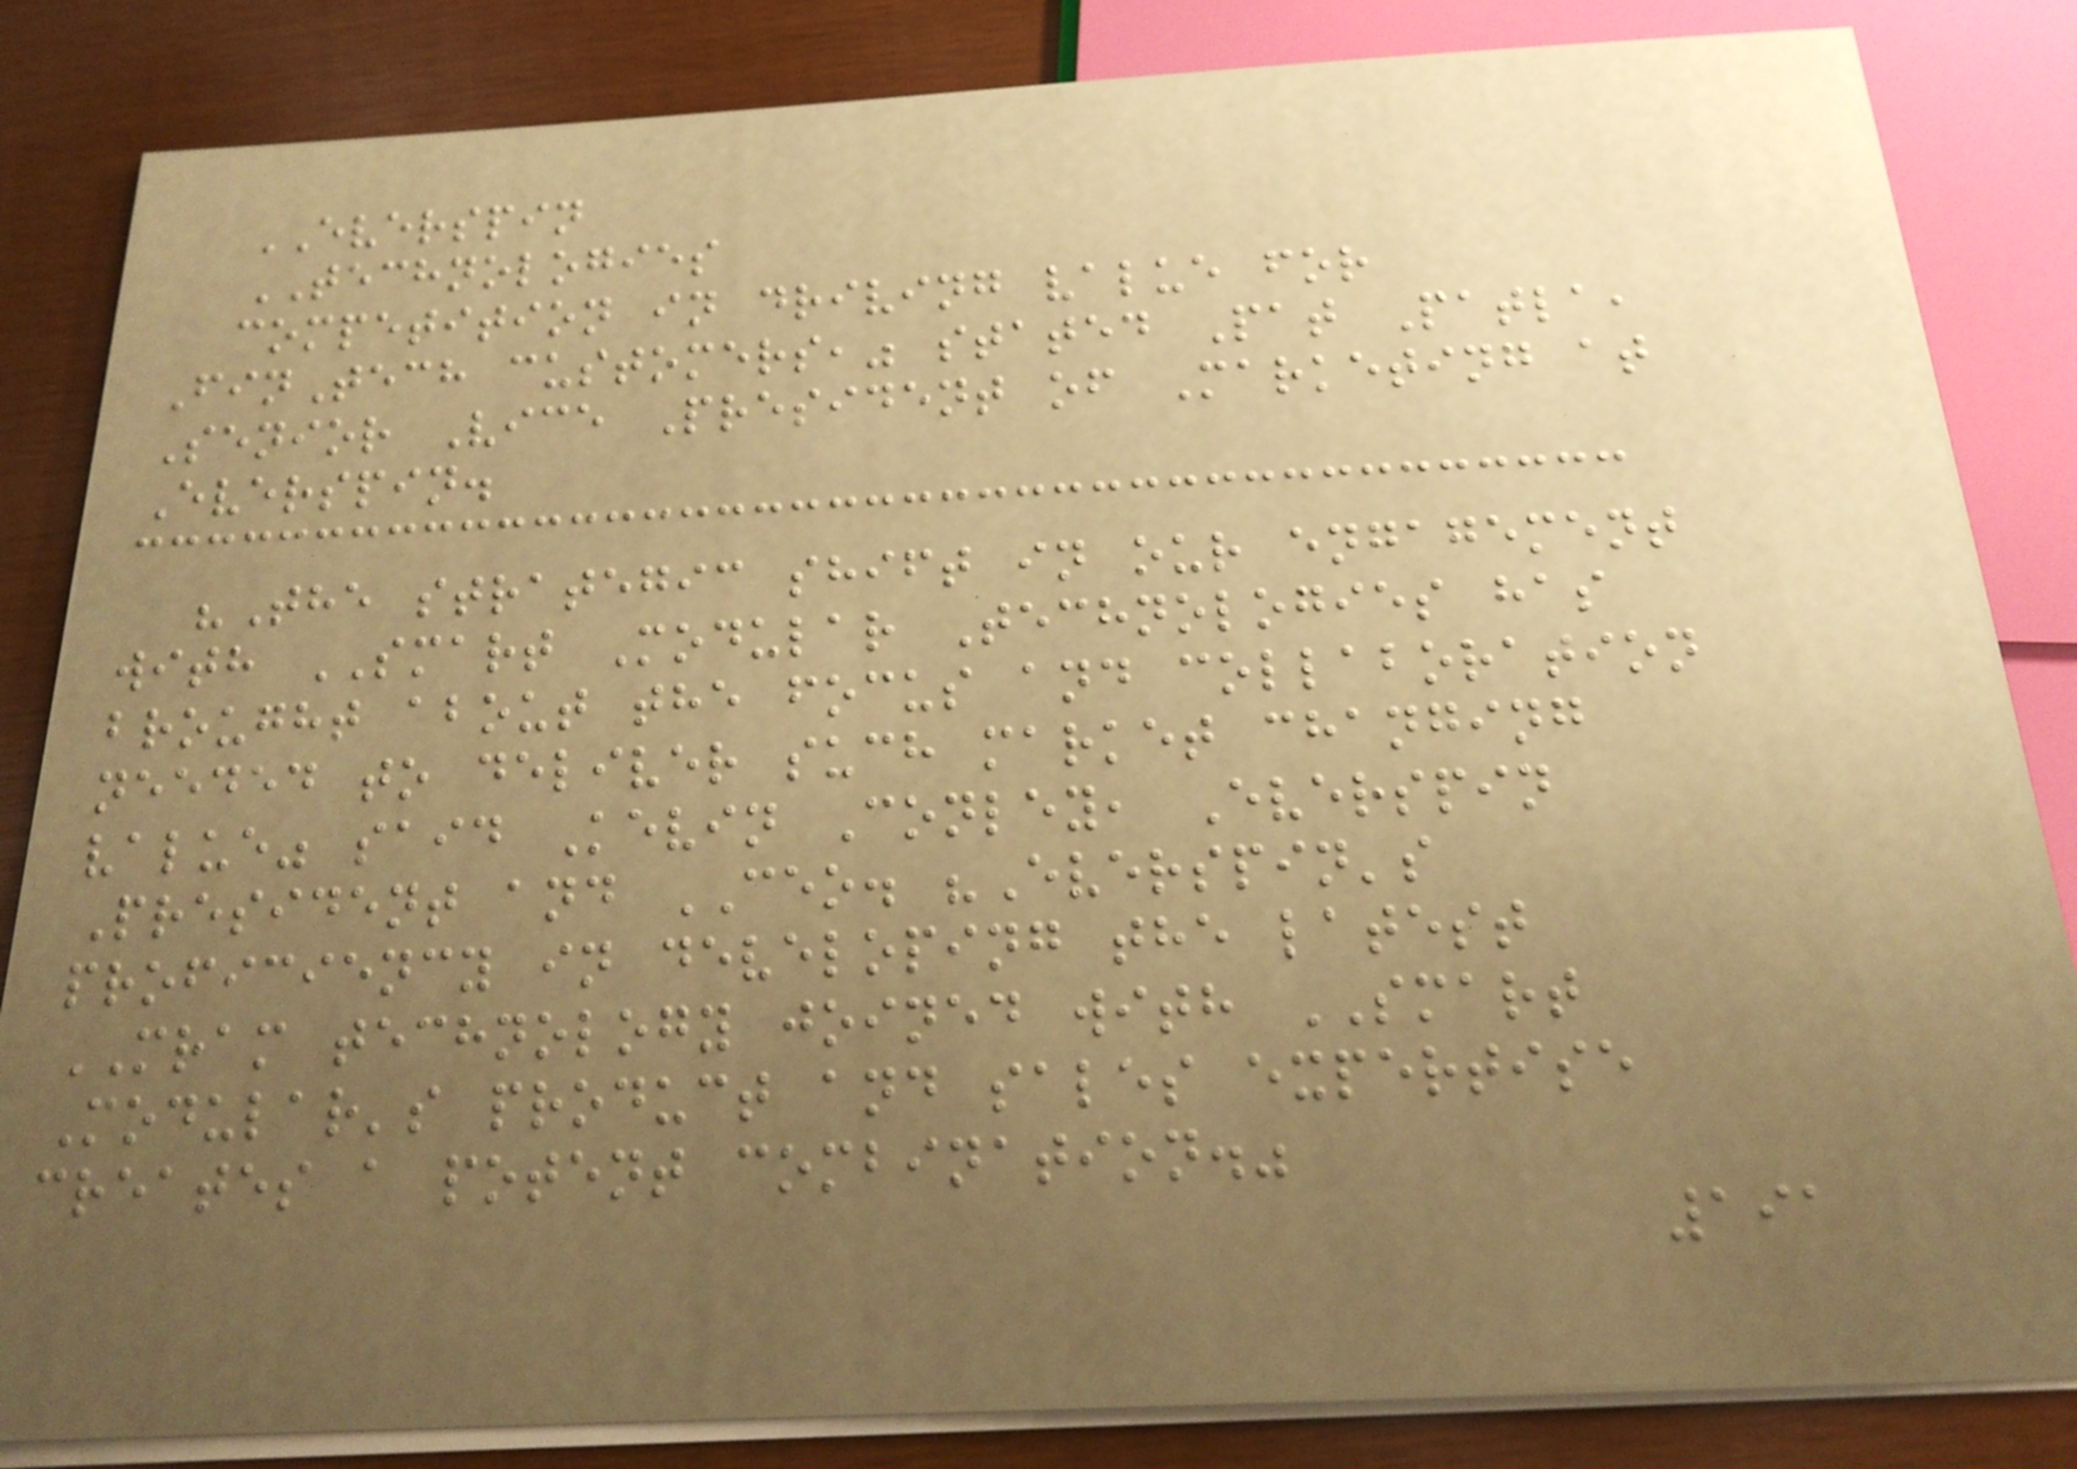EVERSPIN
TECHNOLOGIES
competition in driving value for
FinTech customers," stated Pat Patla,
Senior Vice President of Marketing at
Everspin.
"The strategic shift in our engagement
with SMART Modular Technologies has
brought about the focus and collaboration
needed to deliver such market changing
value" said Kevin Conley, Everspin
President and CEO. "Everspin's
proficiency in developing the latest
MRAM technology joined with SMART
Modular's product and sales expertise
creates a potent combination."
191
